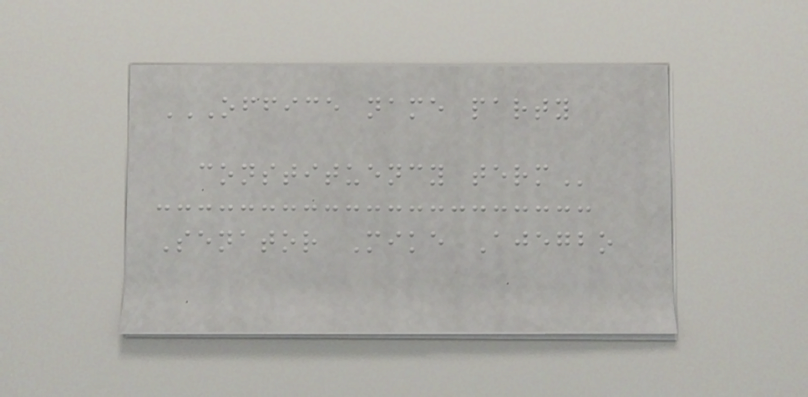OFFICE NAME PARTY
CONSTITUENCY TERM
Senator Mike Ajegbo
